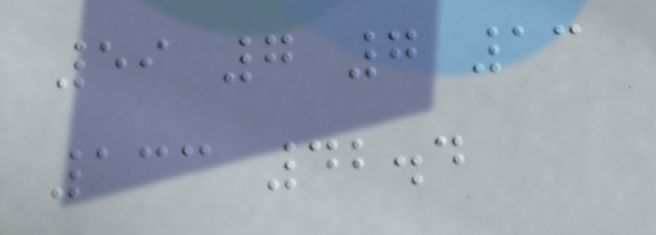59 7 7 13
133 42.4
